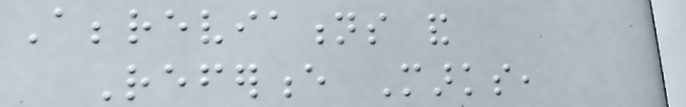Abbreviations and
Reference Marks,
